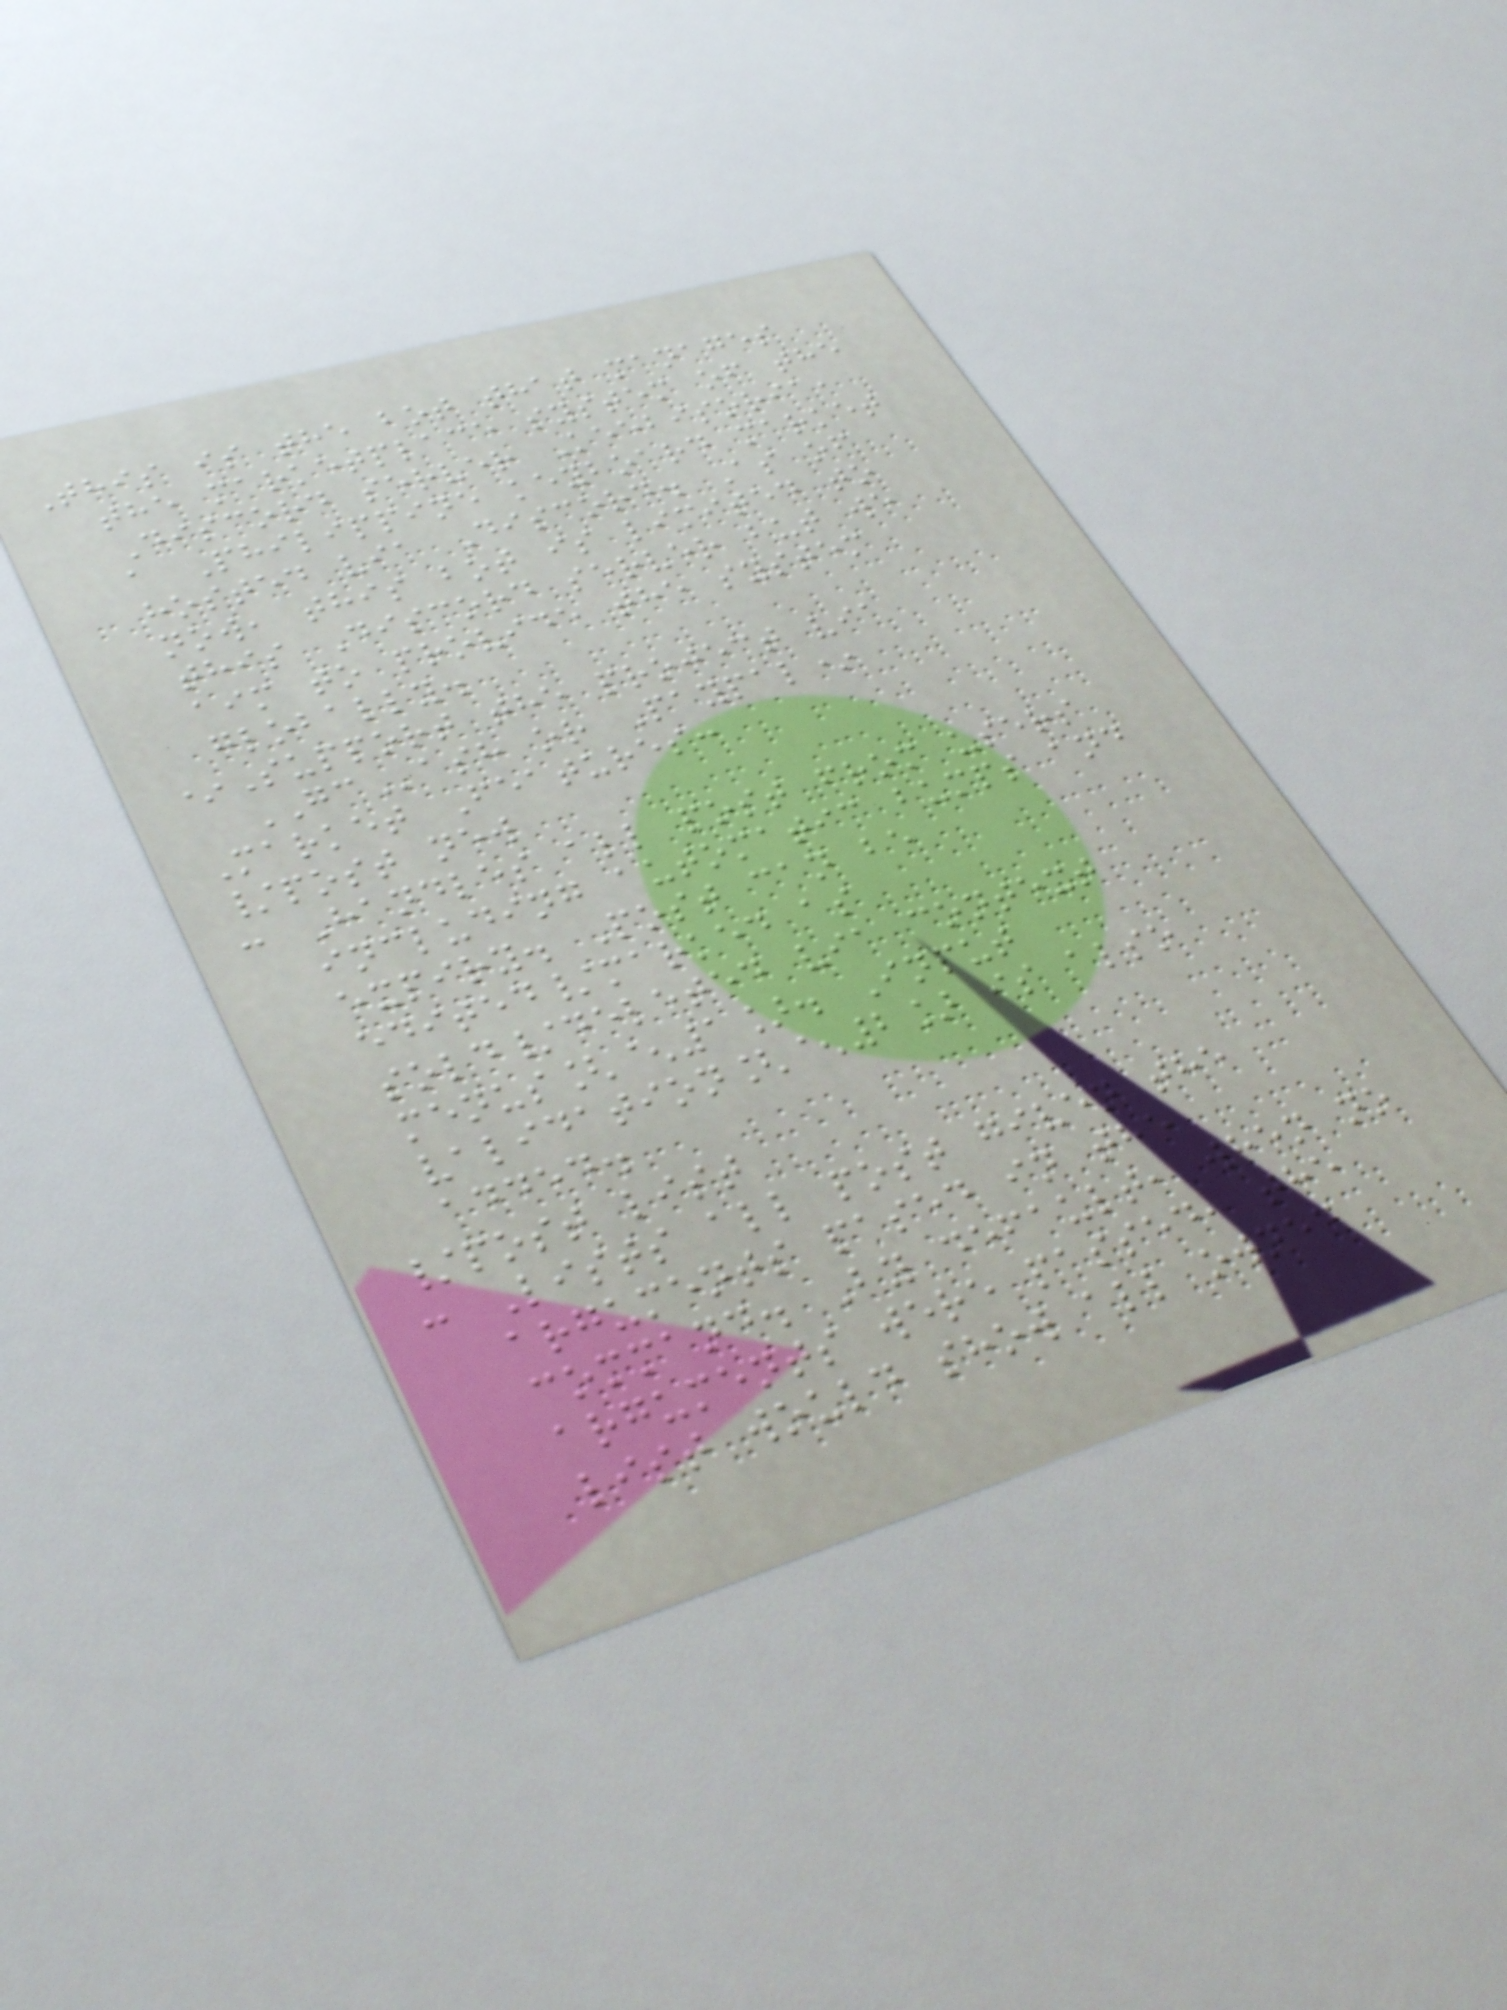This is the bot that manages
the marketplace system of the
Discord server Keebisoria,
a Philippine keyboard market
hosted via Discord. As of
now, this bot is limited to
this Discord server but we
aim to provide the system
globally.
*Support the project via
GCash or Paypal*
Market Features:
/post new
: Handles all post from users
including automatic bumps and
expiry. Post can be
edited/marked as
sold/deleted via context
menus[^1]. Input
validation[^2] is also
added.
/post list
: Lists all post given the
arguments pased in the
command. By default, when no
arguments were passed, the
list would show all owned
